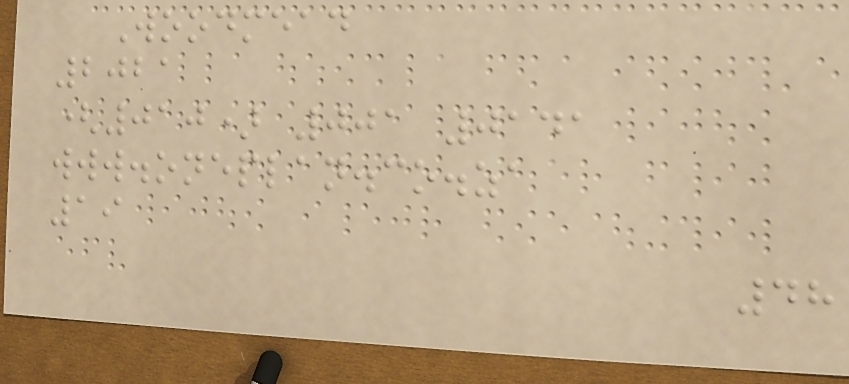Woodmead
2021
(010) 001 0141
www.oneplan.co.za
19
48
